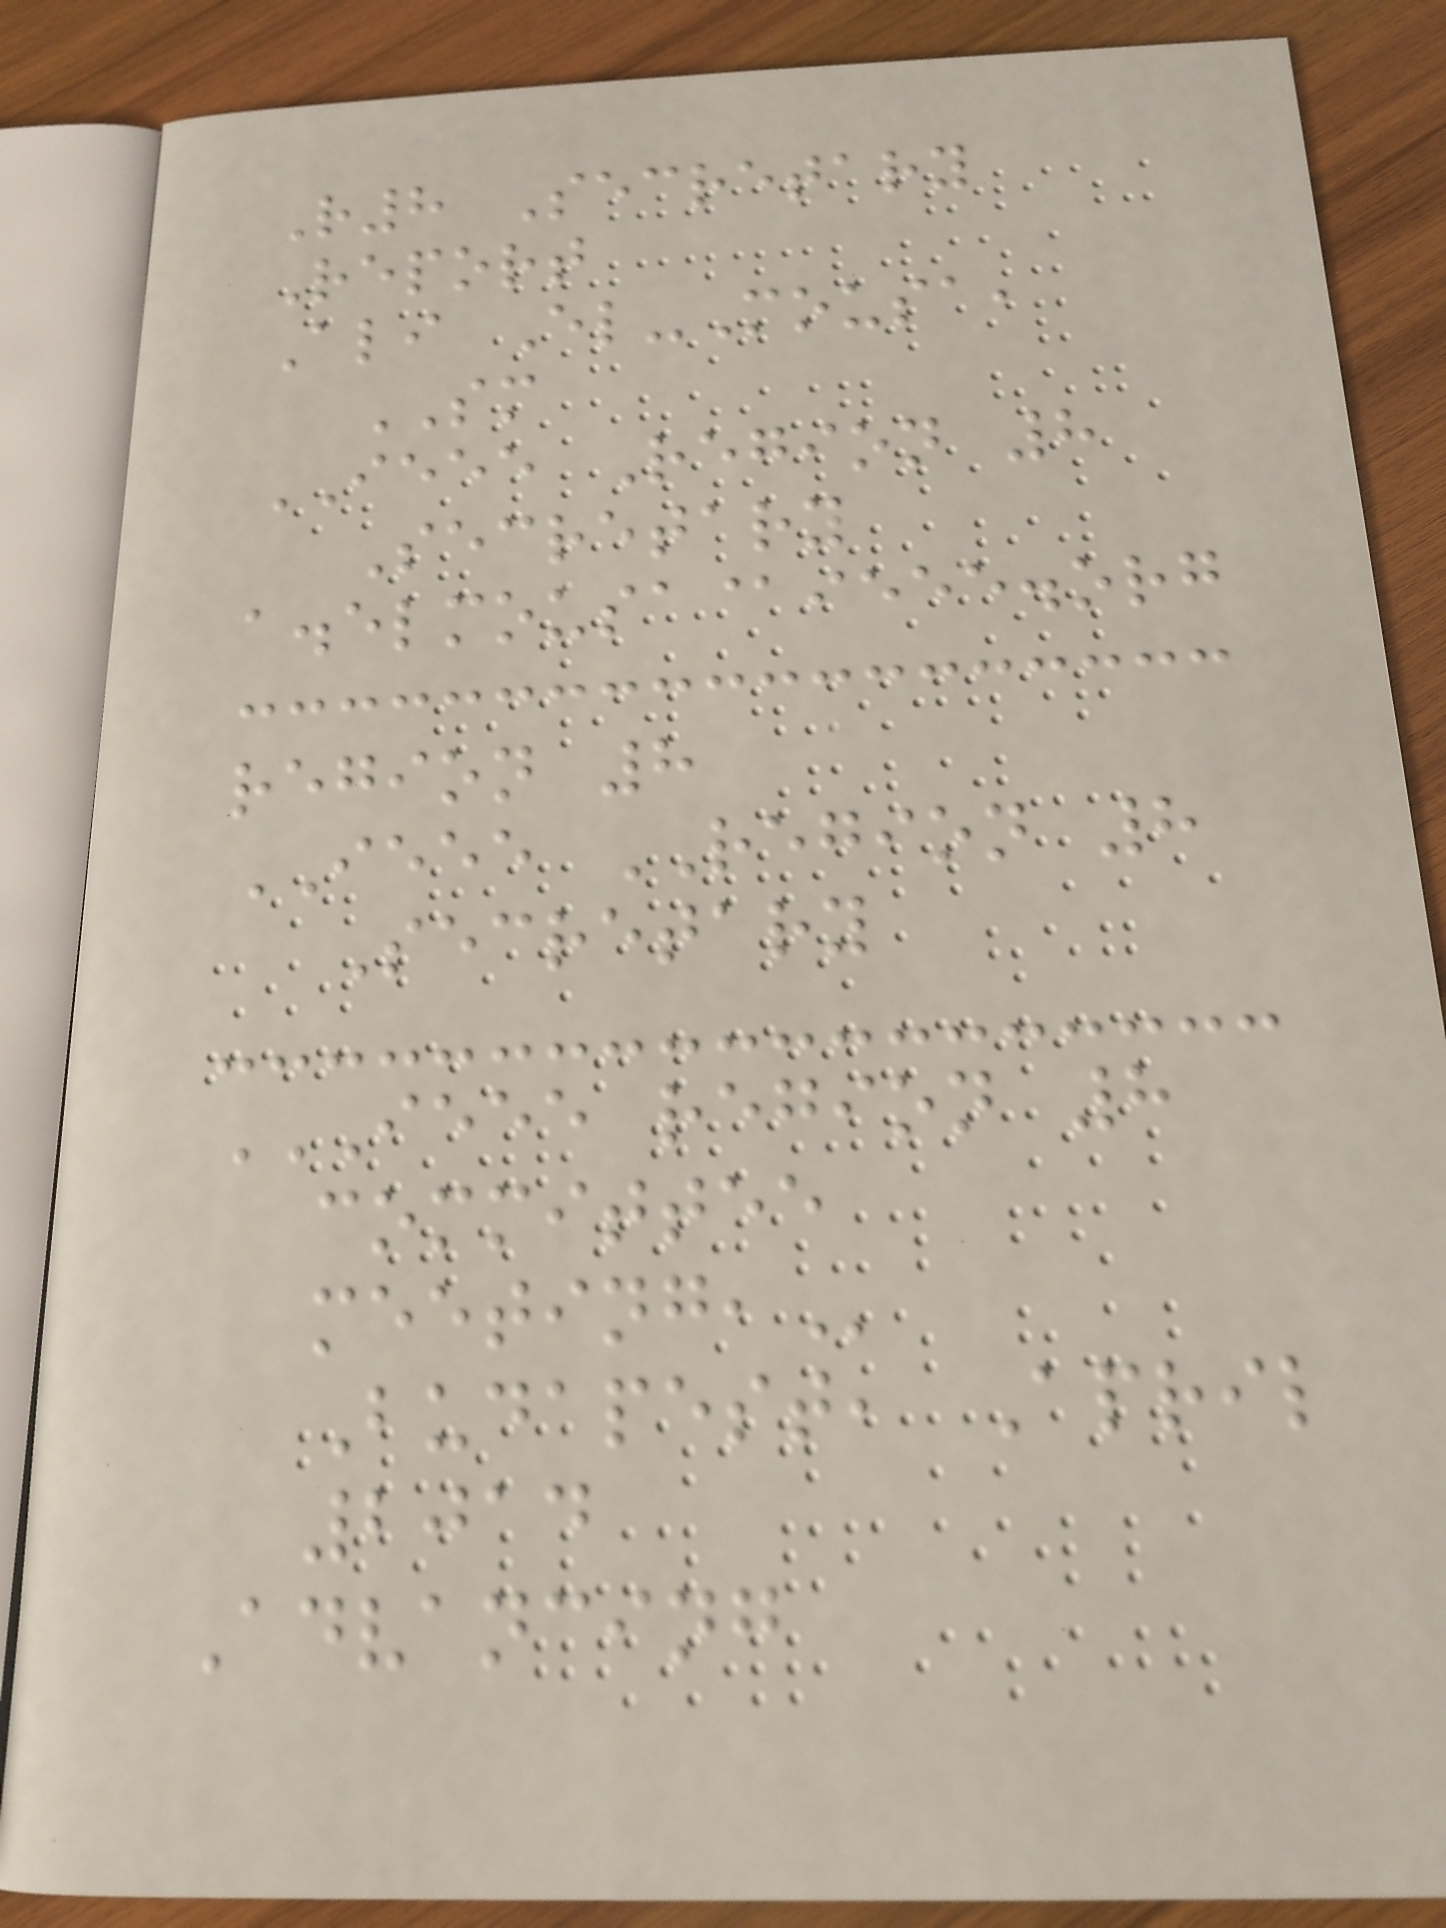R8 Secretary
Report
Ali El-Mousa,
SM
IEEE Region 8
Secretary
a.elmousa@ieee.org
region 8
IEEE REGION 8
Secretary
IEEE REGION 8
COMMITTEE
MEETING,
Budapest, April
2014
Advancing
